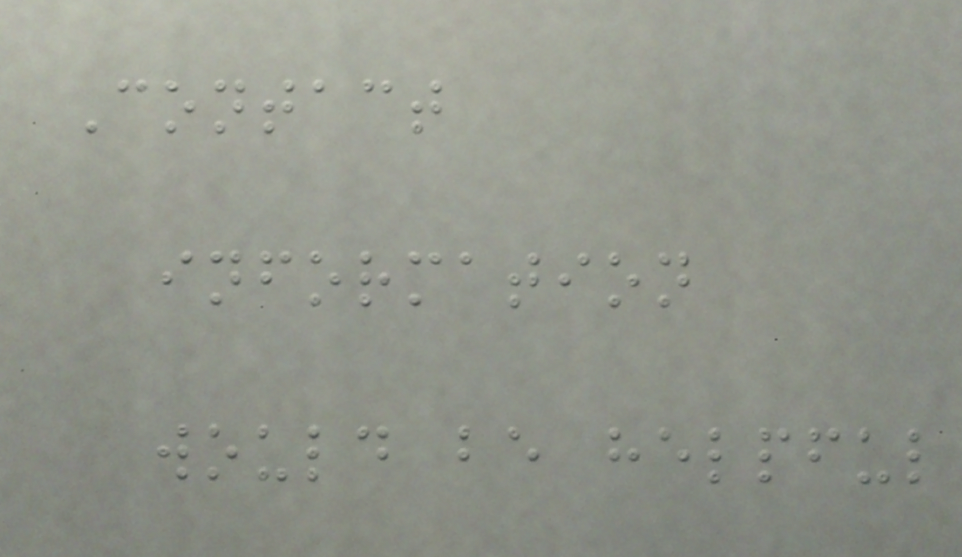Contact
information
would be helpful
